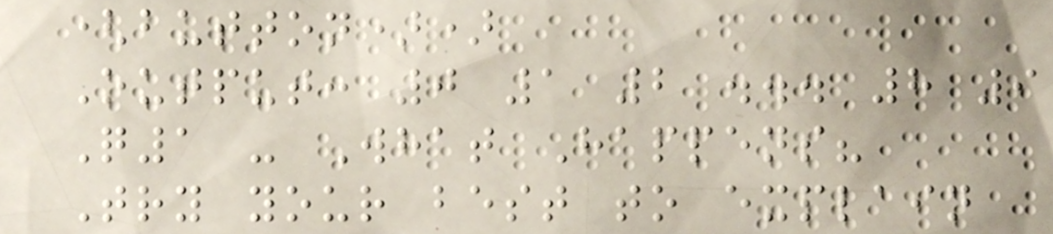(button))
Output: 0 1 2 ... 8 9
Q1 - What Happens?
Try your best to explain
